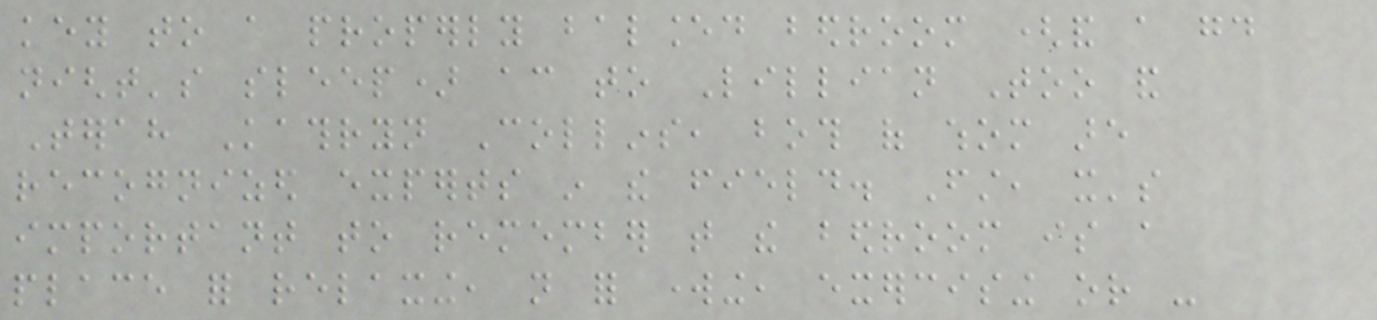key to a properly balanced bedroom (and a good
night's sleep) according to Lillian Too and
Terah Kathryn Collins, both of whom are
recognized experts in the field. First, it's
important to remember that the bedroom is a
place for relaxing, not for working, exercising or -
